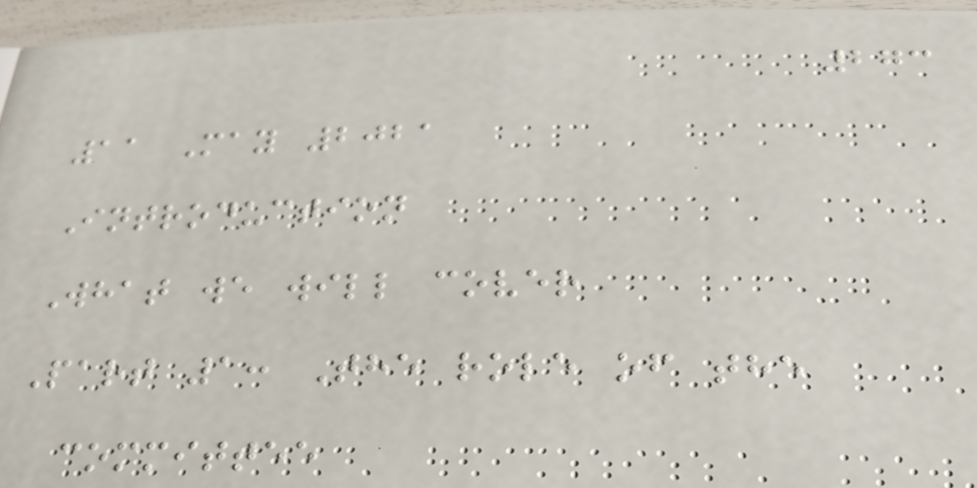273
11 May 2021
Introduction
What we will cover
Part 1: The role of the
committee
